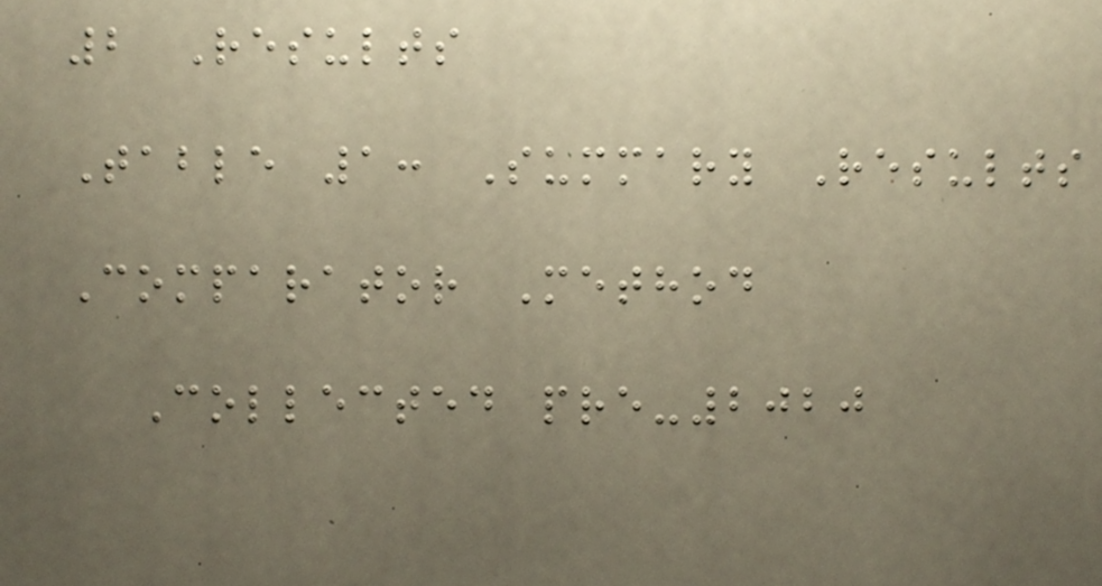2 Results
Table 1: Summary Results
Comparator Method
Collected pre-2020
